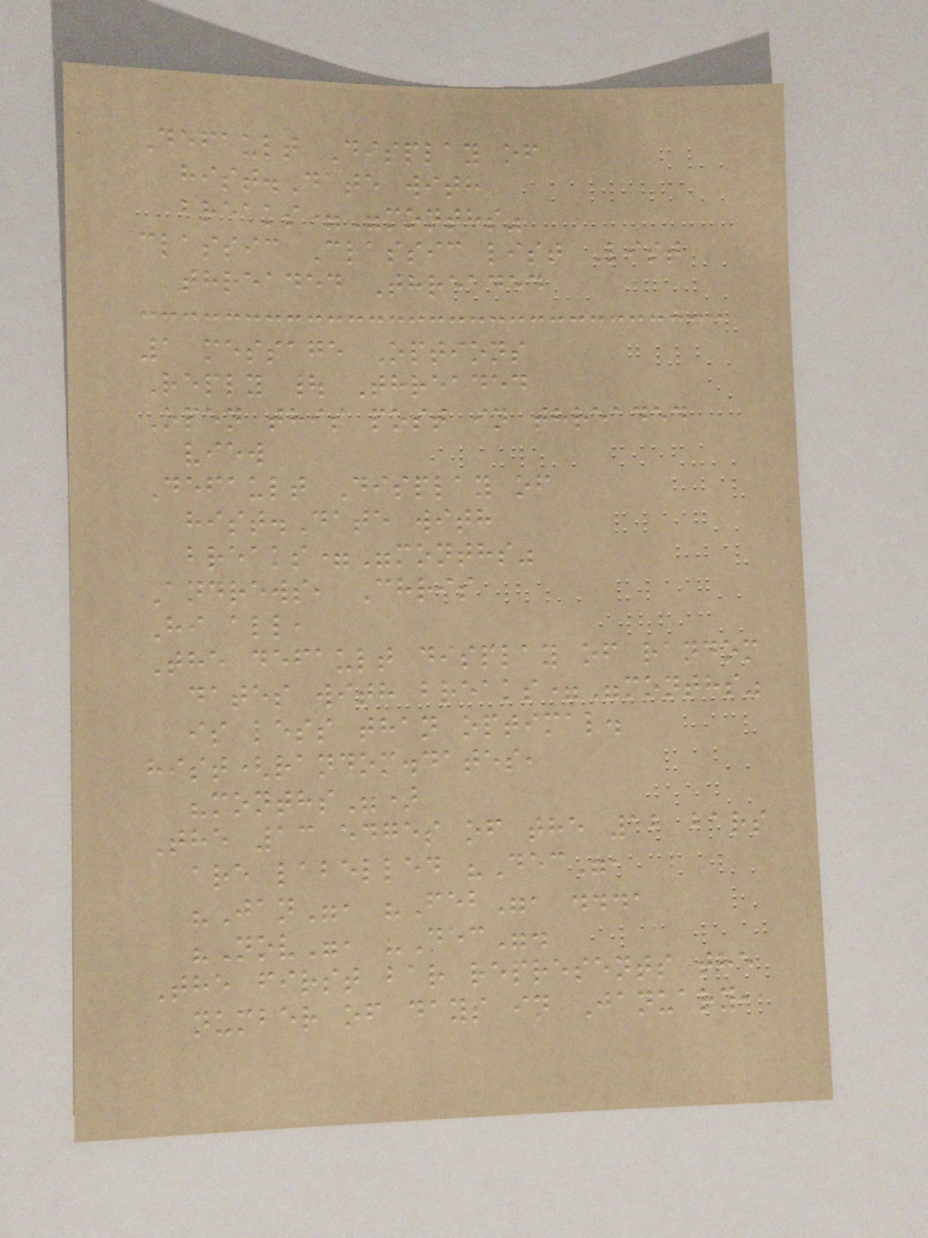Default Display of
hist.Date with
breaks="months"
classic Classic list List
threaded Threaded
1 message Options
Reply | Threaded
Open this post in threaded
view
Default Display of
hist.Date with
breaks="months"
Andrews, Chris
Hi all,
The default display of random
dates with breaks="months"
is less than optimal.
hist(random.dates,
"months")
The 13 edges of the 12 bars
are labelled "Dec",
"Jan", "Feb", ...,
"Nov", "Dec".
The first bar represents the
number of days in January,
